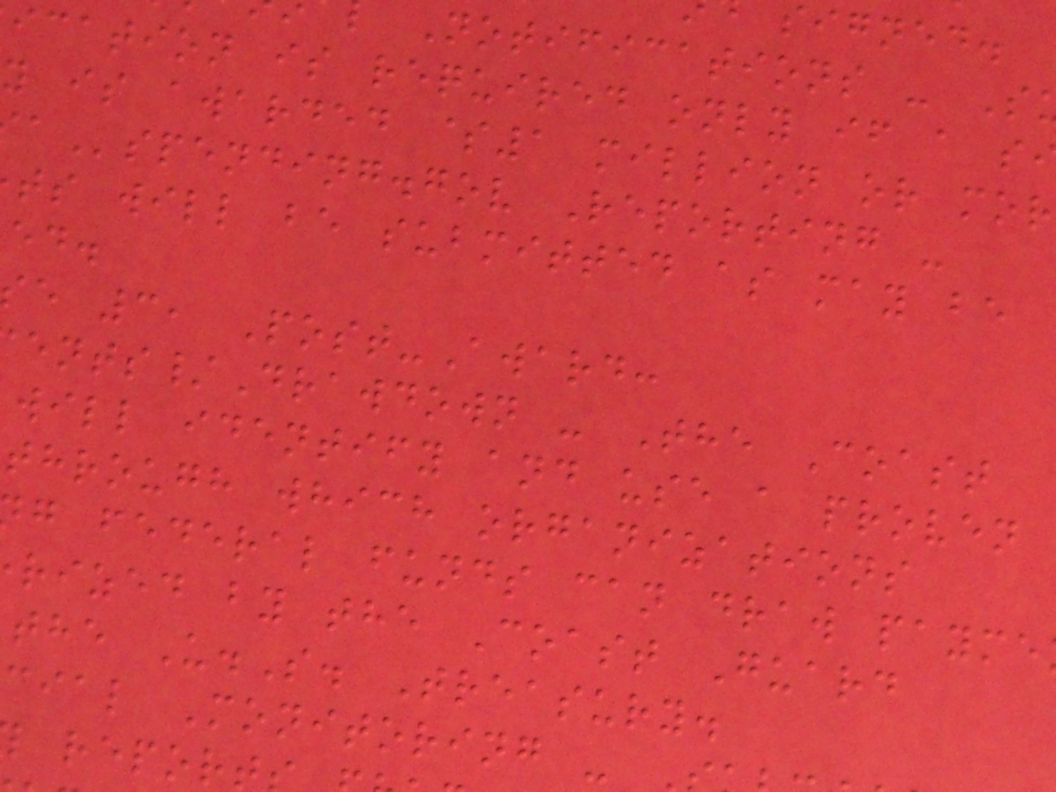Notifications - S
ication is required only if a s
y is awarded $1 million or mor
spending.gov Reporting -
ts will be submitted as may be
e 3, Post-Award:
ents/Drawdown - The Coast
will identify and use a proven
through which organizations
g federal funds can draw payme
rized by the Coast Guard
the U.S. Treasury.
cial Monitoring -
